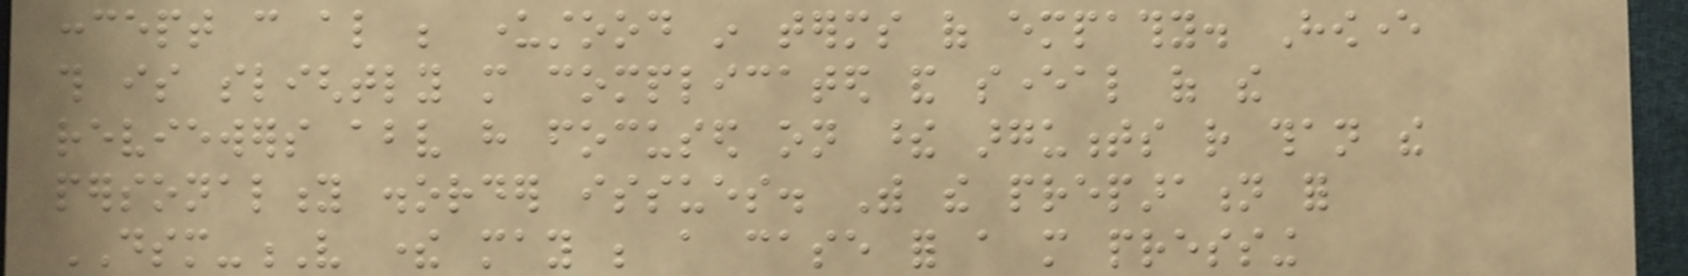concept can also be understood in terms of empathy. However
this is slightly more complicated and several of the
reviewers above have focused on these arguments rather than the
personality disorder issues. With the preparation for
DSM-V there may be a case for a more pressing
